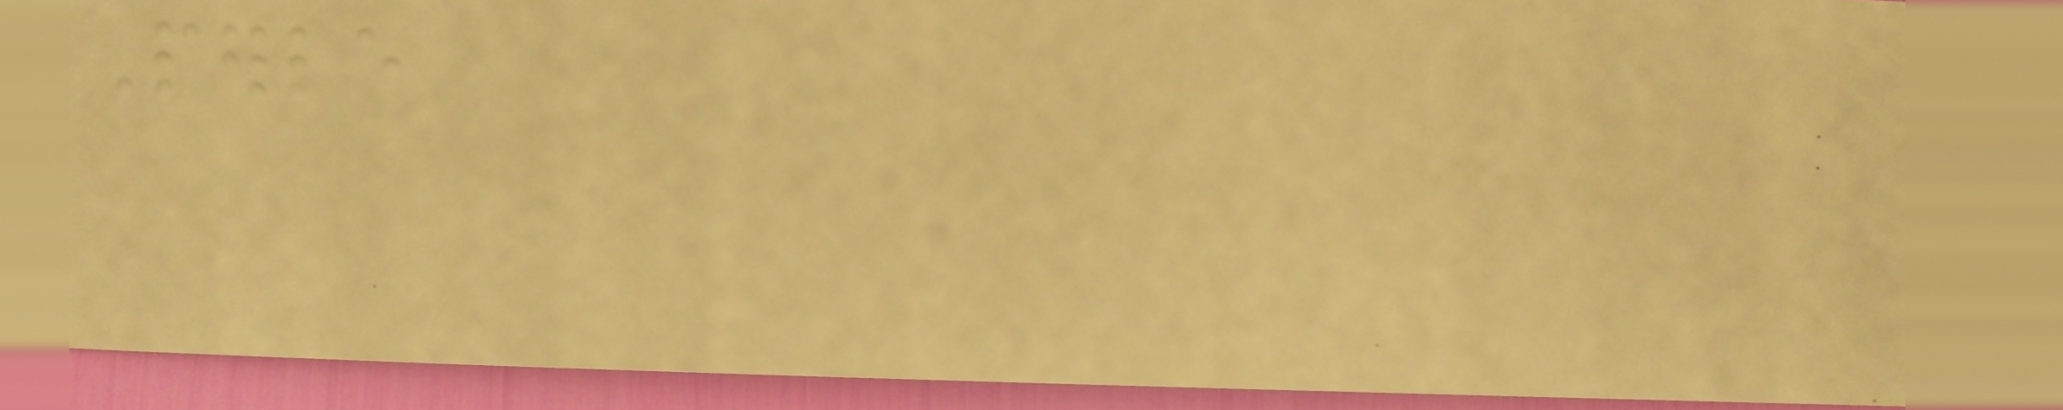Perle
